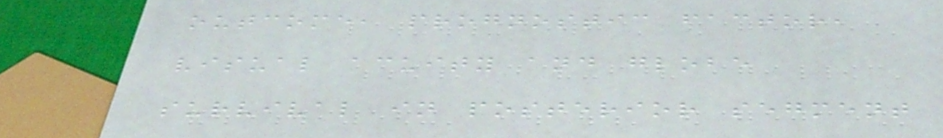outcome, prognostic factor,
visual acuity and globe
survival in posterior segment
